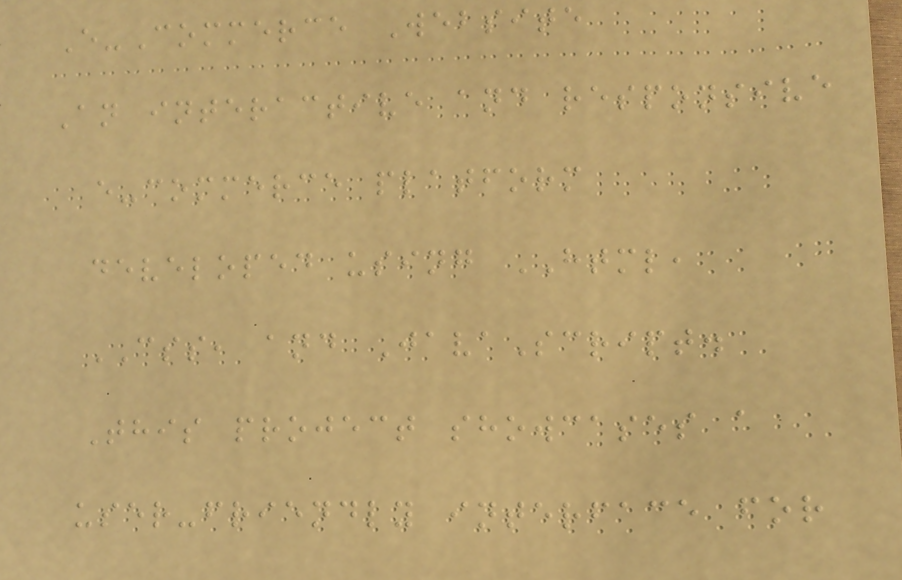E-Commerce Website
An interactive and responsive
e-commerce platform
developed using HTML,
CSS, and JavaScript.
This project showcases a
user-friendly interface for
